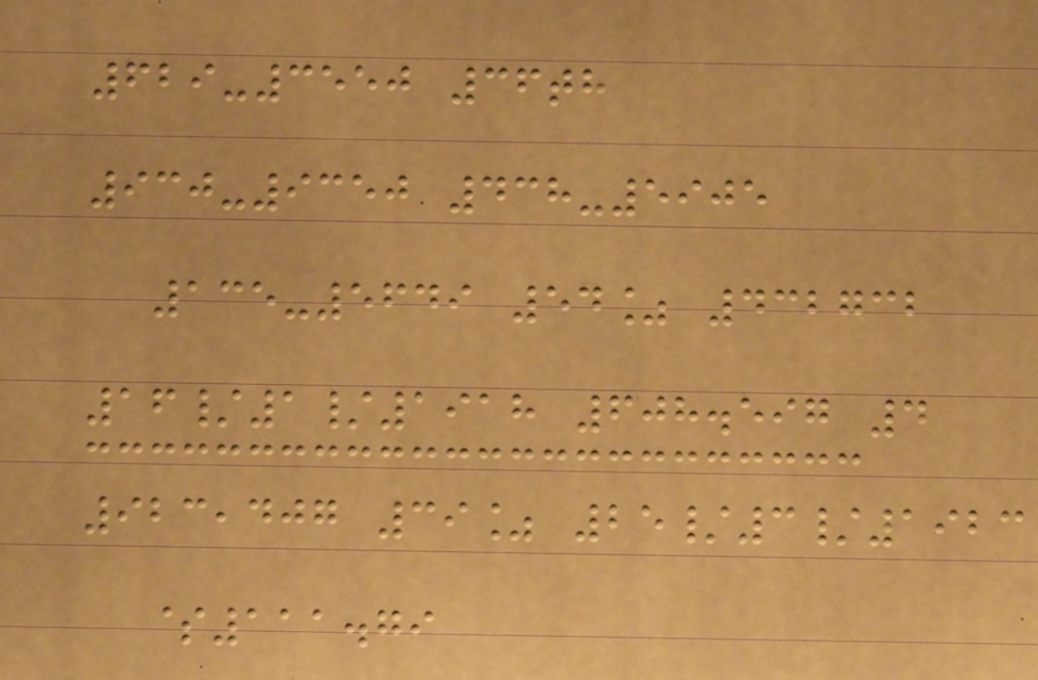629-3550 36th
930-9350 438-5905
135-5649 54% 432732
16/1/1918 608.597 4
923,407 39% 25/3/1923
$111.79
